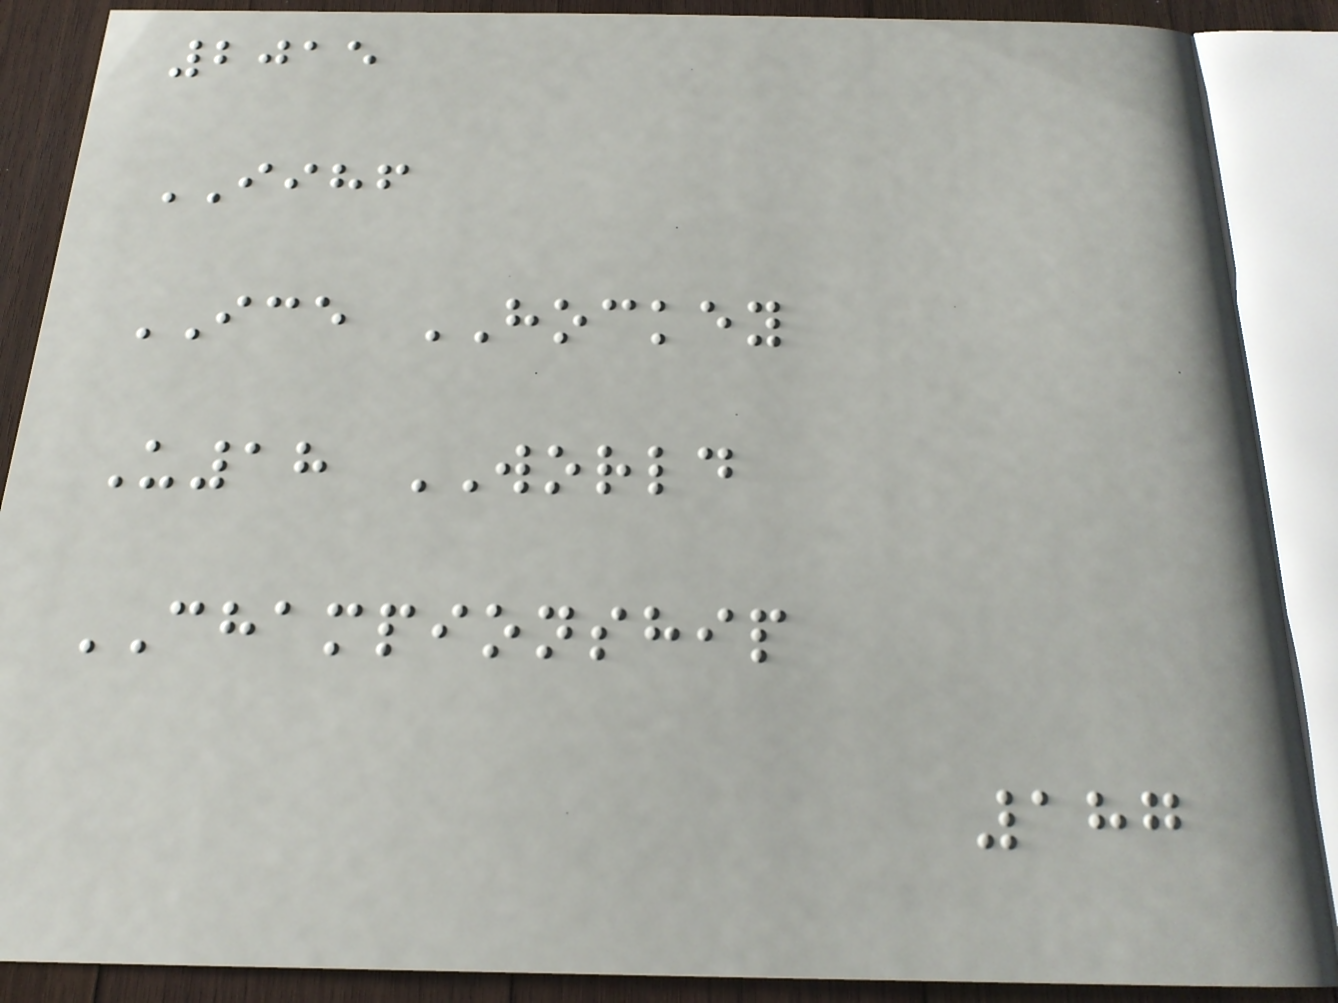2015
IIHF
ICE HOCKEY
U18 WORLD
CHAMPIONSHIP
187
